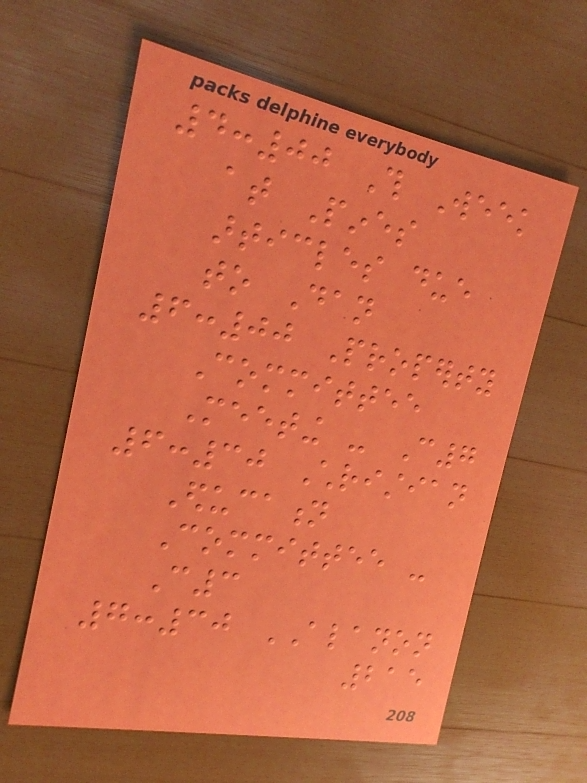4:00 This Week
at Pines
articles due
to Dan
6:00 Property
Committee
Meeting - C7
6:30 Christian
Education
Committee -
C3
7:30 ALANON
215
